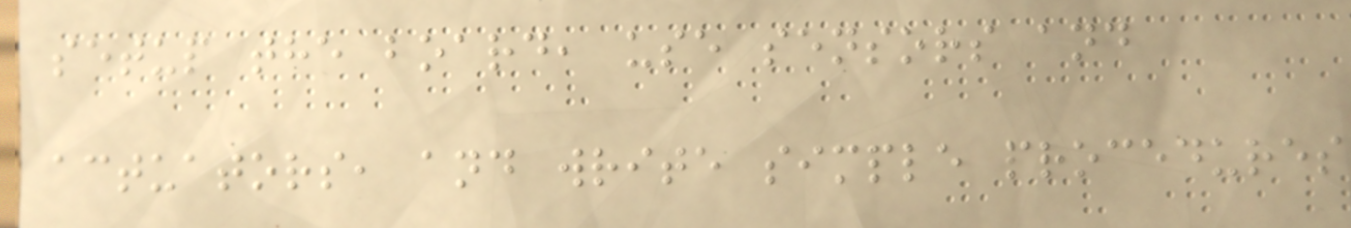setup the board, use sensors and
actuators, and write simple procedures
